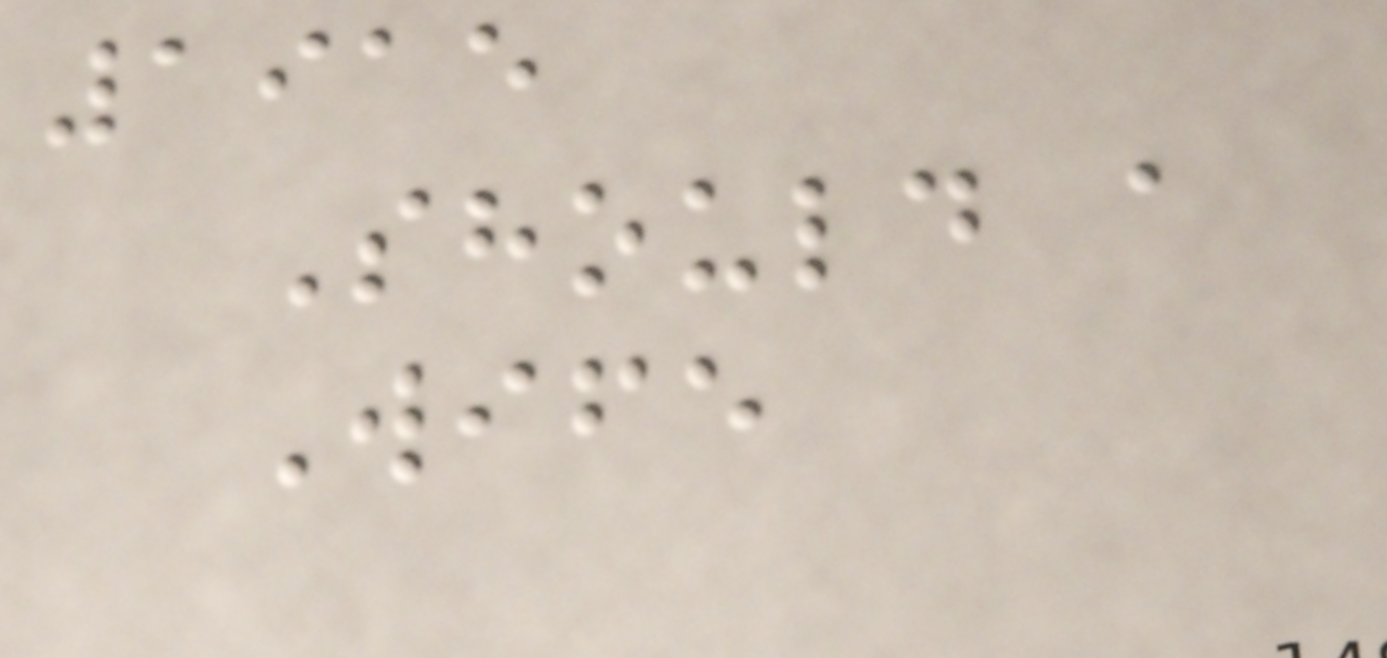1915
Should a
Wife
